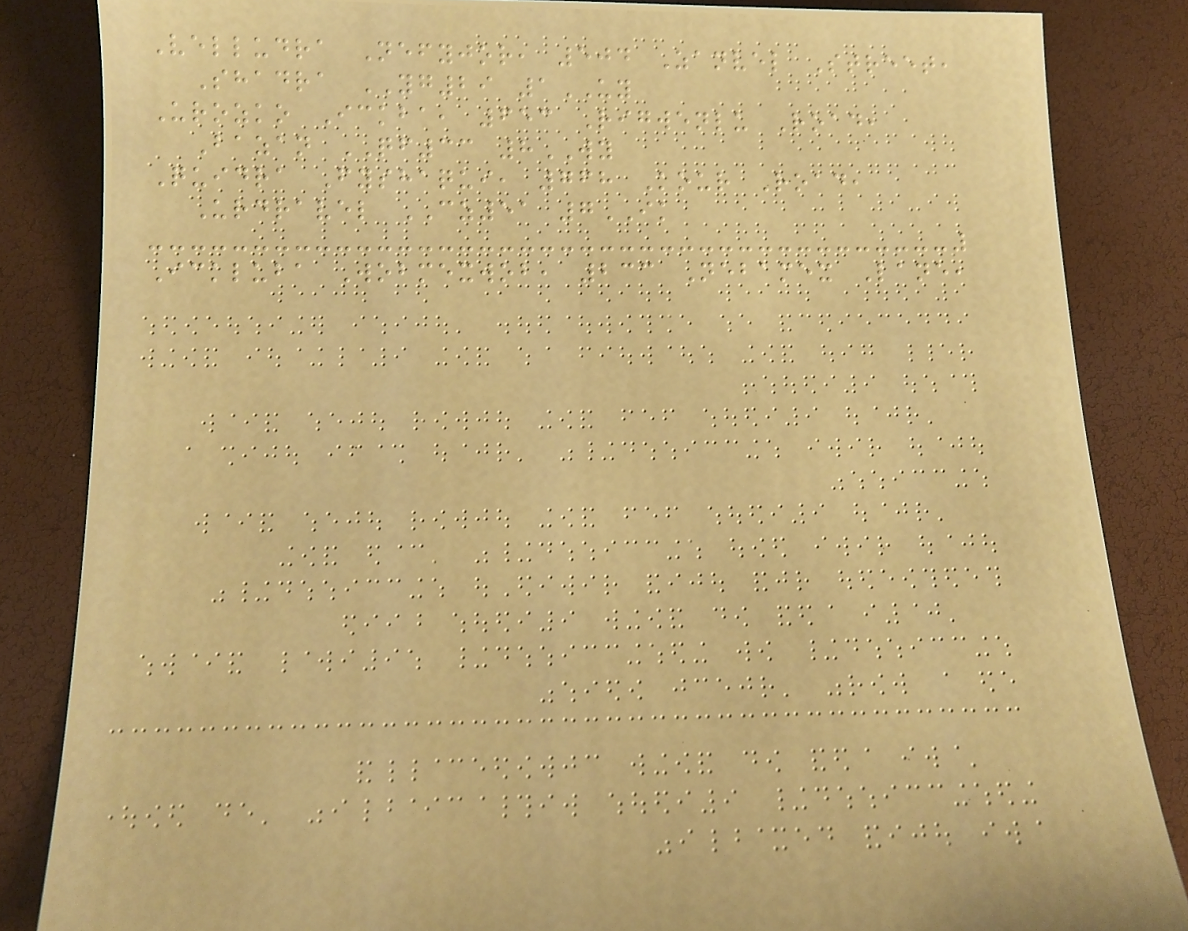Velludra Nefyjor, 504 Zanvel Street,
Shadra YG29 1UY
Urozko Ickba, 653 Rigwenlu Road,
Bazan QF33 8WY
Quidra Fyshaqui, 768 Kour Road,
Urdravel CZ51 7IK
Ickluba Wobmexwob, 233 Nebamex Lane,
